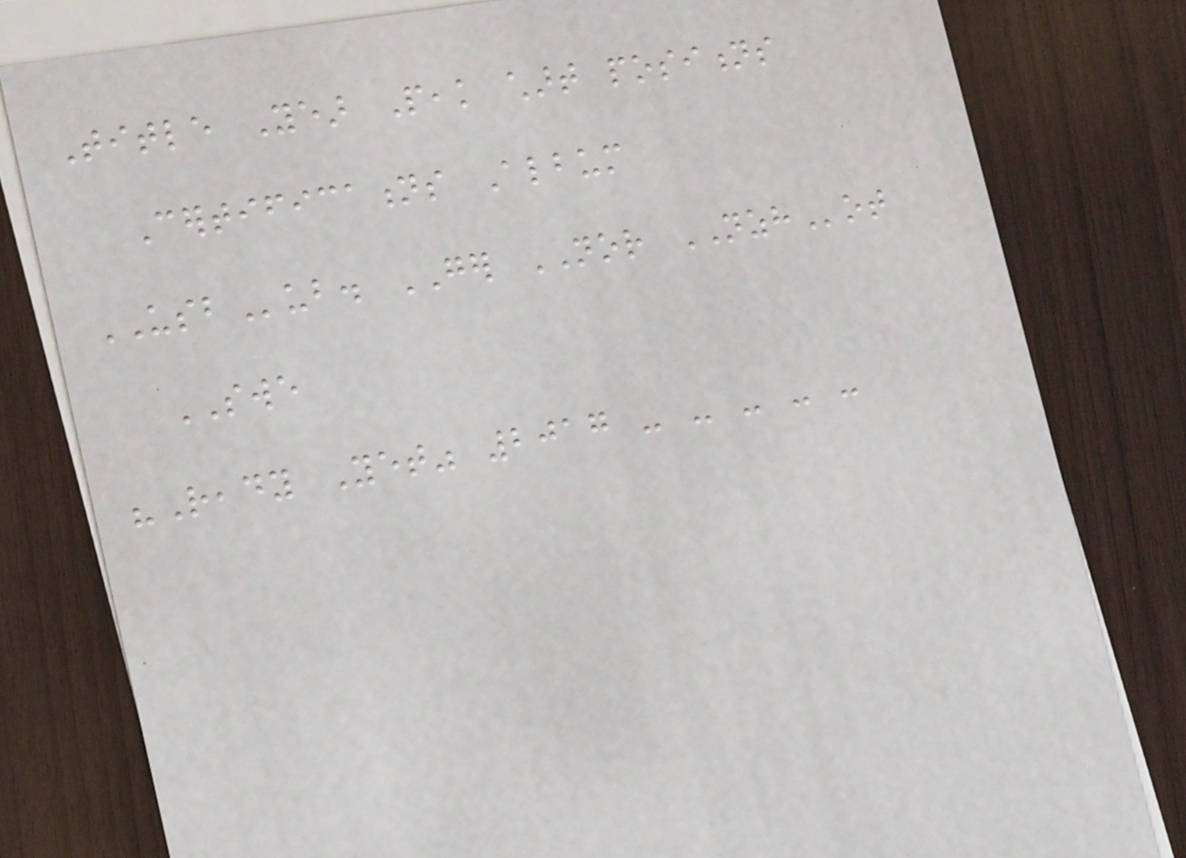Title Year Peak chart positions
Certifications Album
USBub. GER NOR NZHot
SWE
"Ready Yet" 2017 - - - - -
